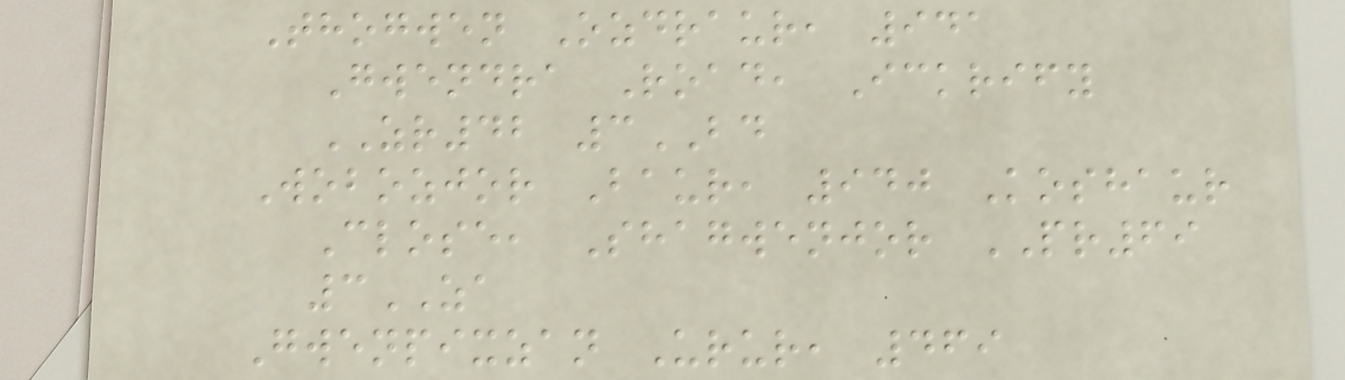Thogwen Ozdraur, 941
Gwendra Road, Ickrify
ZR42 3BD
Wobozjor Baur, 940 Koshaur
Close, Shagwenjor PR69
3ZA
Gwenpixzan Urur, 469
